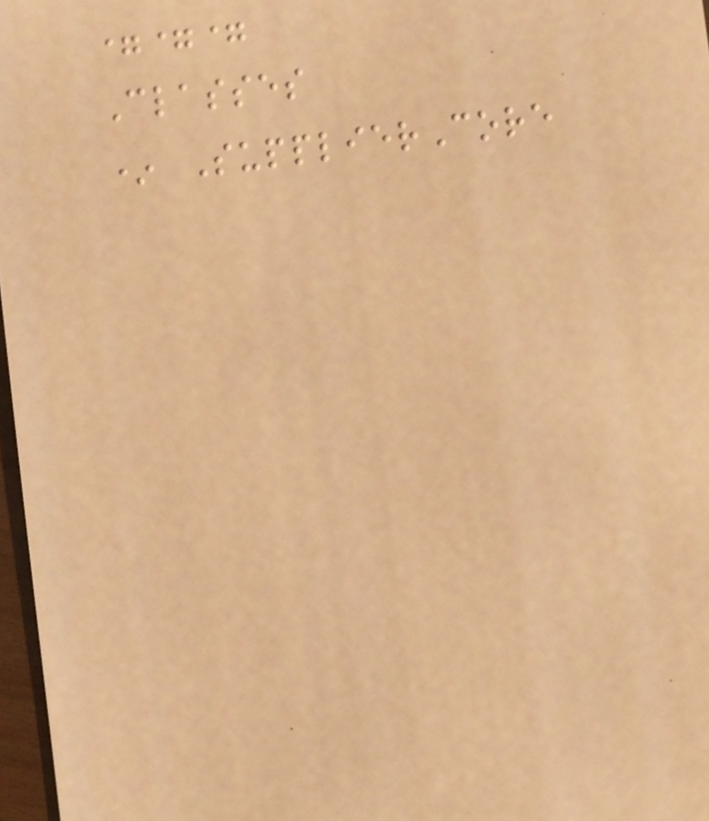===
Classes
* SupplierCore
